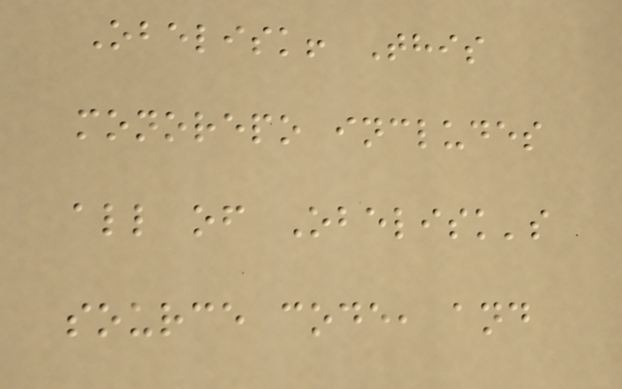Obelisk! This
monorepo includes
all of Obelisk's
source code, and
